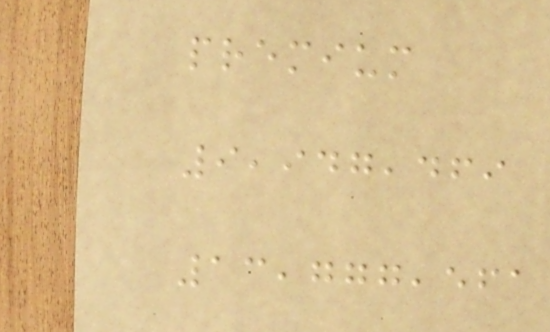premium
9,947,469
13,777,561
